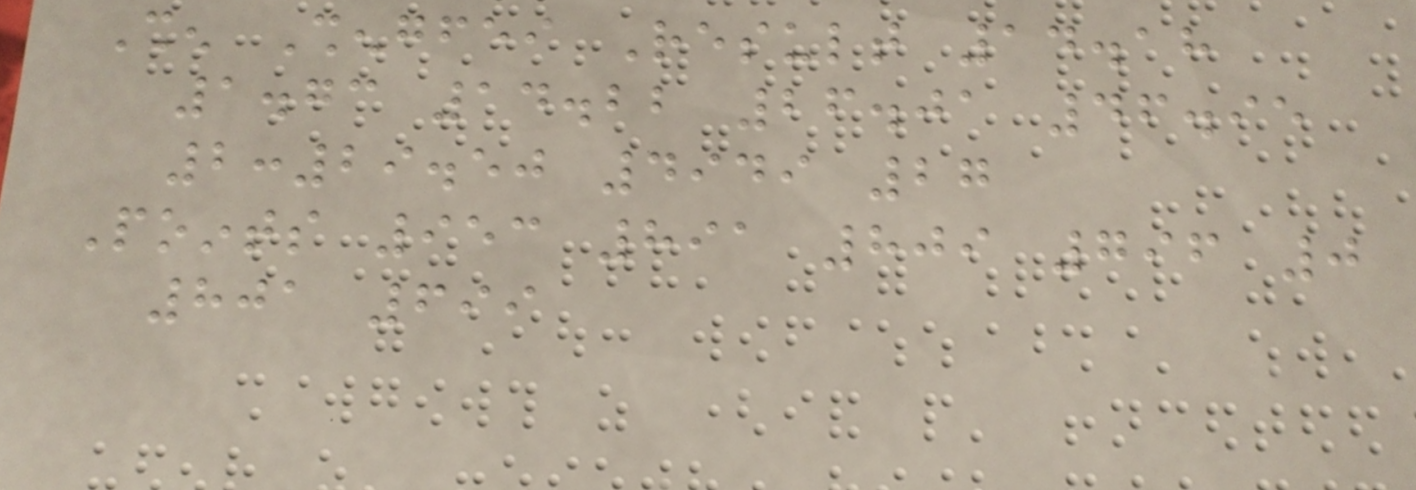Shen Shengfei Result 14.18
1.73 14.22 26.01 46.95
2:29.50 4949 27
Points 953 891 809 796 0
801 699
